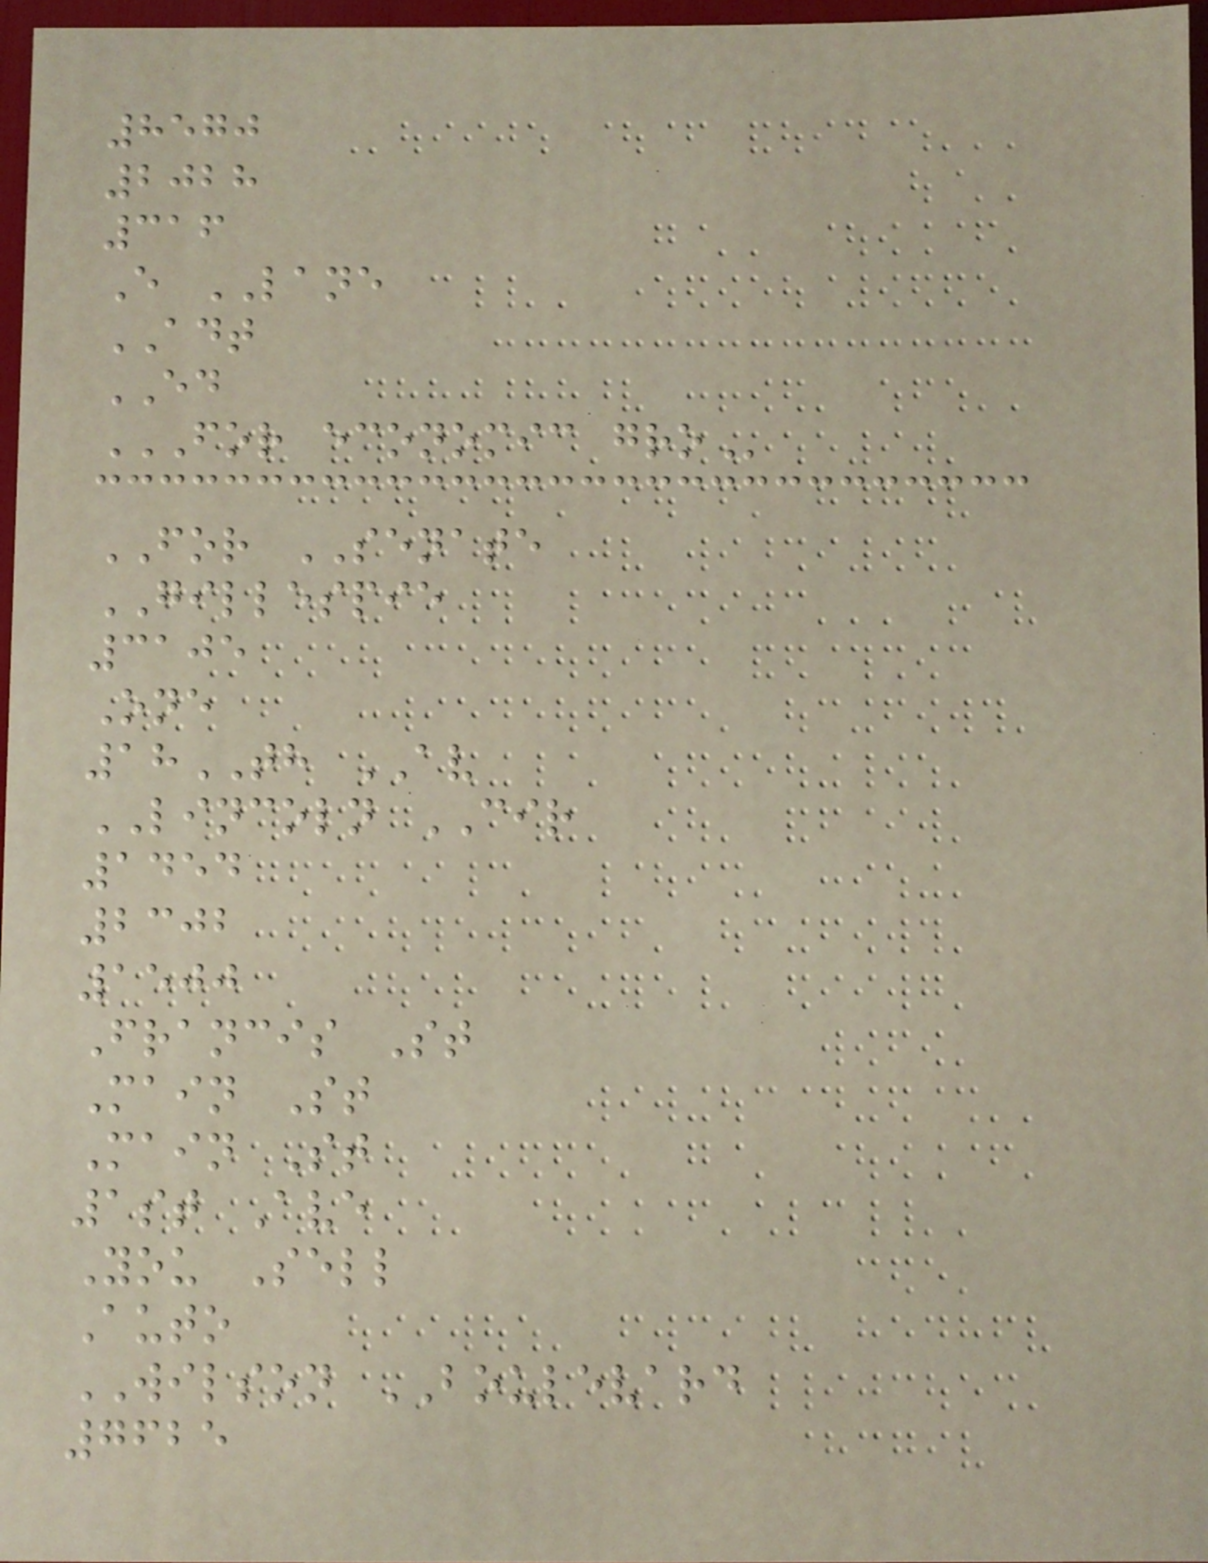8570
2028
316
E LANE
ADT
ED
FOR ECONOMIC GRO
FOR SENATE
GILLESPIE
3105
One
18TH AV
LINCOLN CIR
1454
2302
1500
Francis St
Main St
Main St
1st Ave
You Sell
Auto
WILSON BOULEVARD
7625
